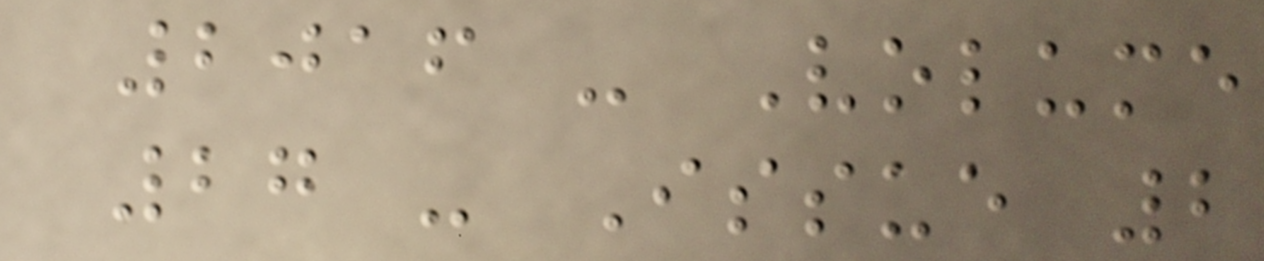2016 - Volume
27 - Issue 2
